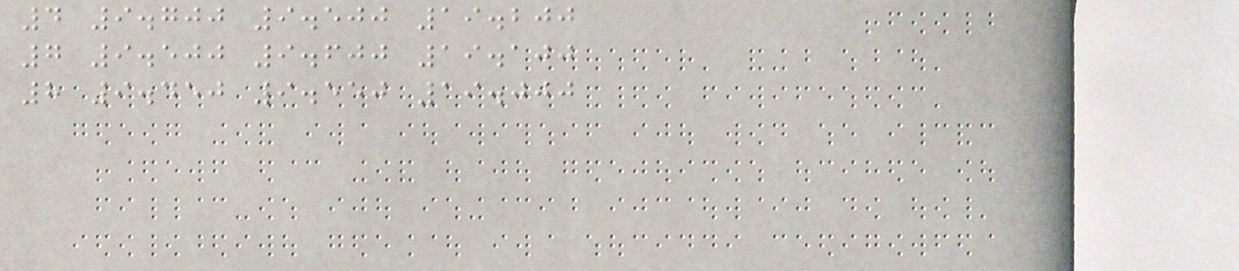4 9.700 9.500 19.200
7 9.500 9.600 19.100
8 9.450 9.550 19.000
